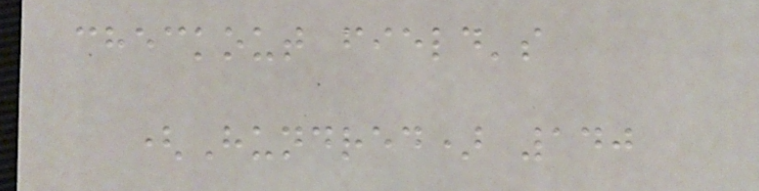checkout field's
(Hundred) 140
